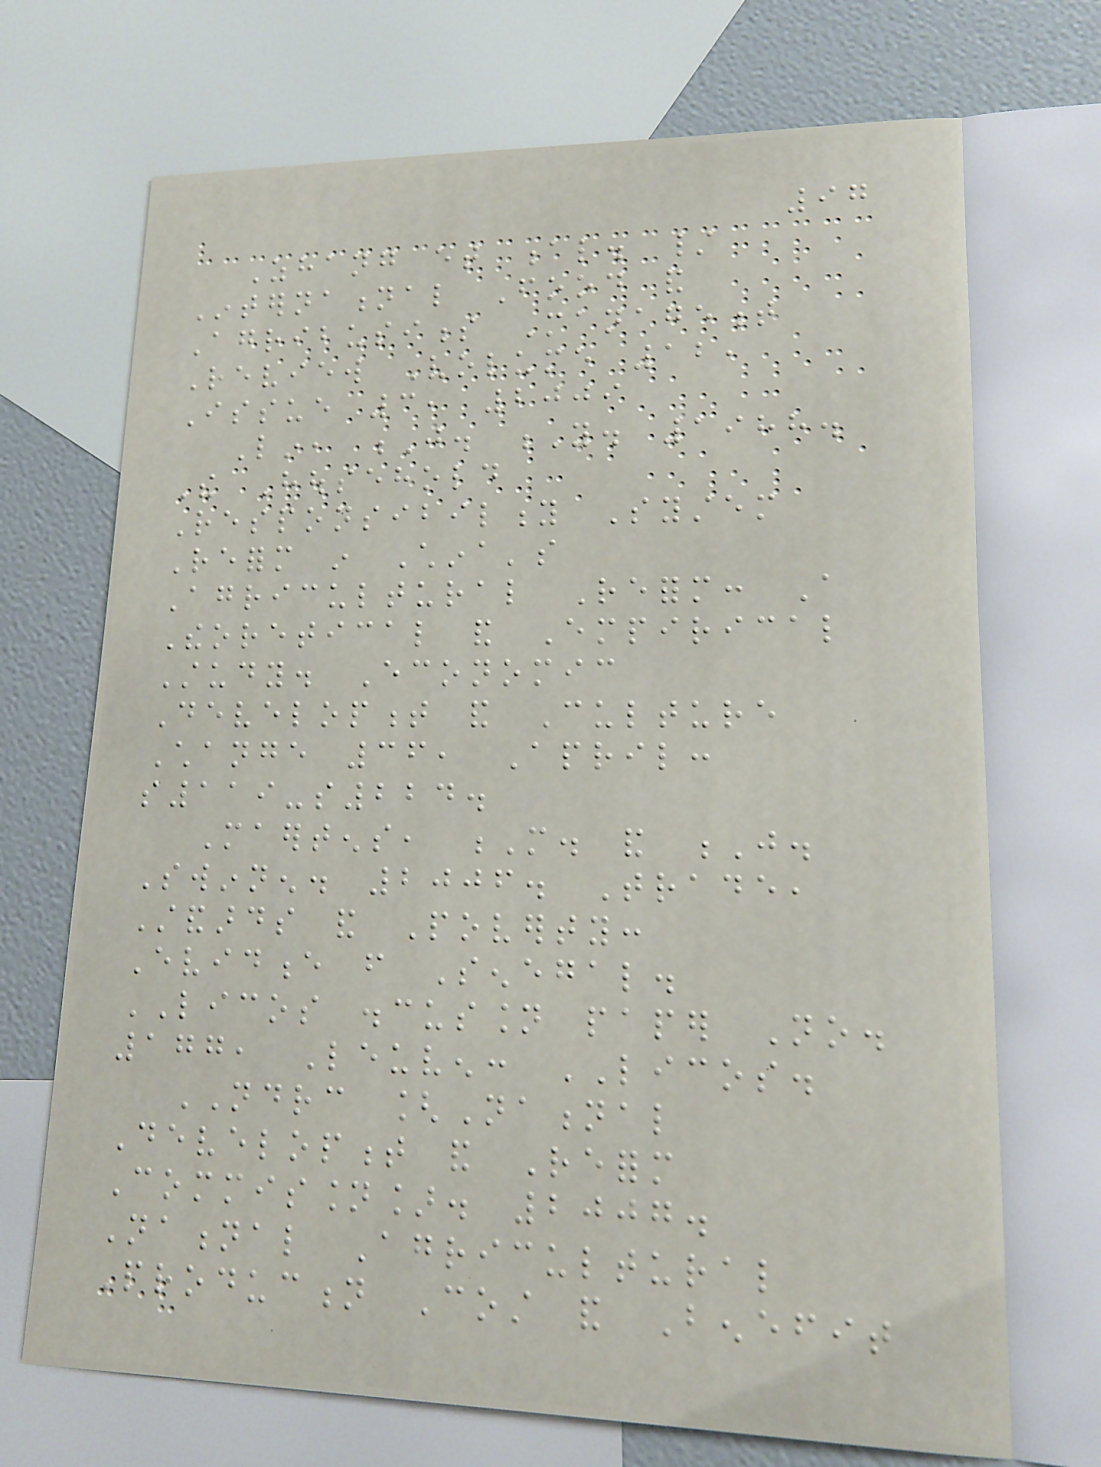97
Zhang et al. /
International Food and
Agribusiness Management
Review Volume 12,
Issue 3, 2009
Lin, J. Y. 1988.
The Household
Responsibility System
Reform in China's
Agricultural Reform: A
Theoretical and Empirical
Study. Economic
Development and Culture
Change 36, April:
s119-s224.
Maertens, M. and J.
Swinnen. 2006. Trade,
Standards and Poverty:
Evidence from Senegal.
LICOS discussion paper No.
177, Leuven: LICOS.
NDRC [National
Development and Reform
Commission]. 2007.
National Agricultural
Production Cost and Benefit
